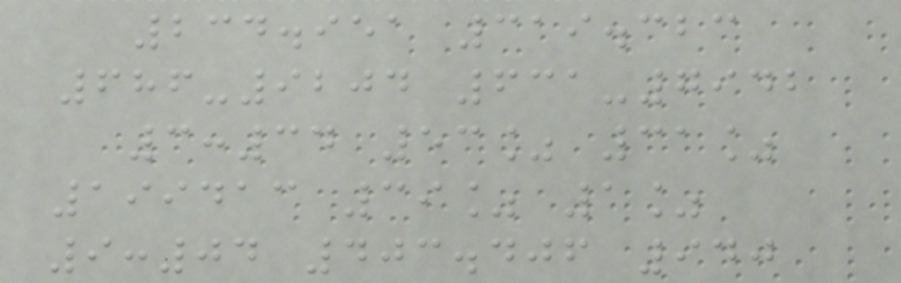234.951 319.323
686-9204 631-7942
3:34 53% 31%
199413 39% 1%
9:04 403.406 940
